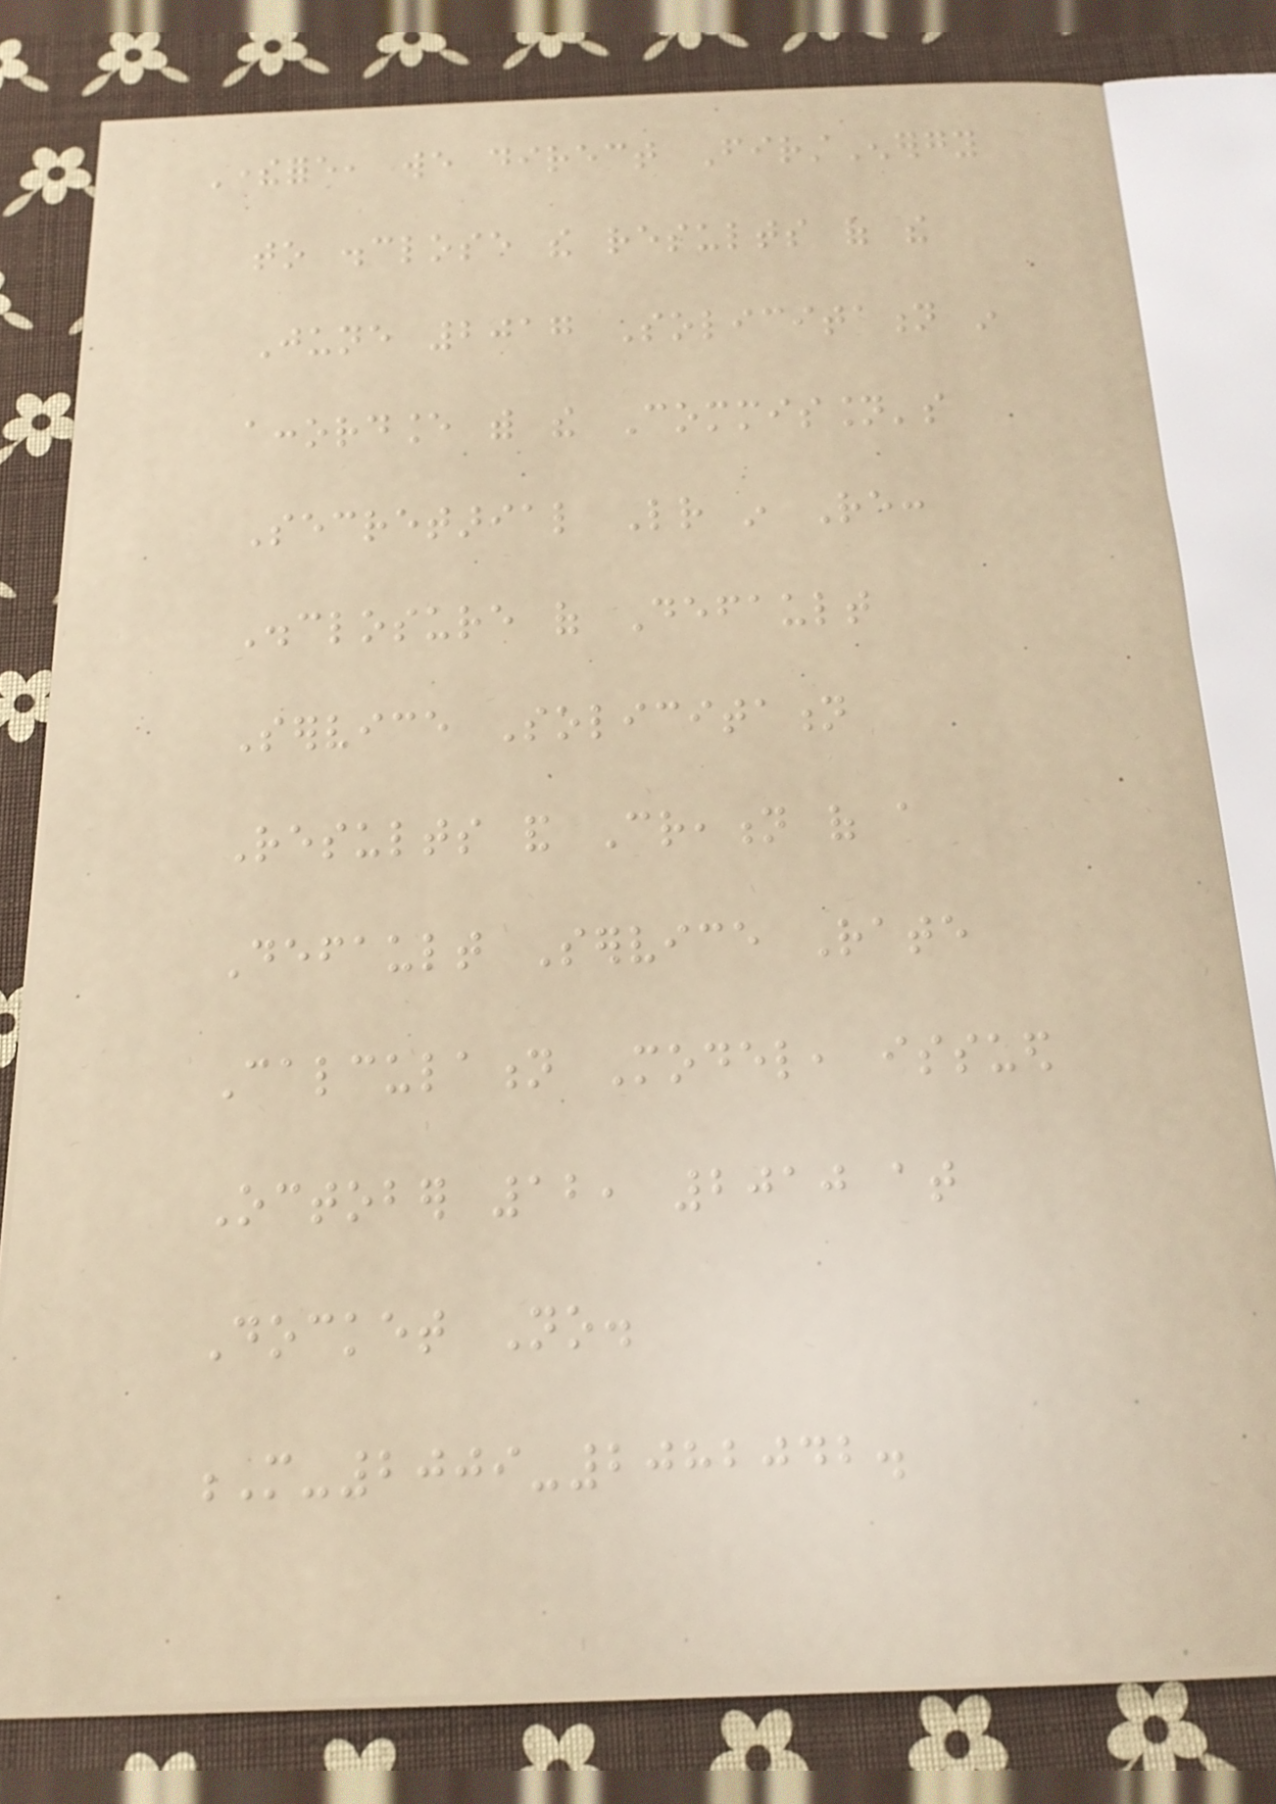Therefore, we direct FirstEnergy
to disclose the results of the
June 2017 Solicitation in
accordance with the Commission's
Secretarial Letter in Re:
Disclosure of Default
Service Solicitation
Results and Creation of a
Default Service Rate
Calculation Model, issued
October 12, 2010 at
Docket No.
M-2009-2082042.
